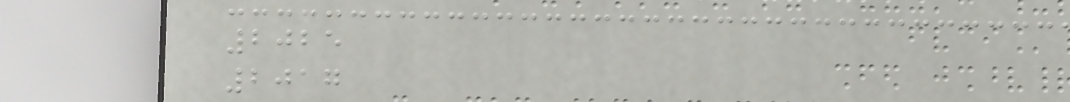2025
2017
